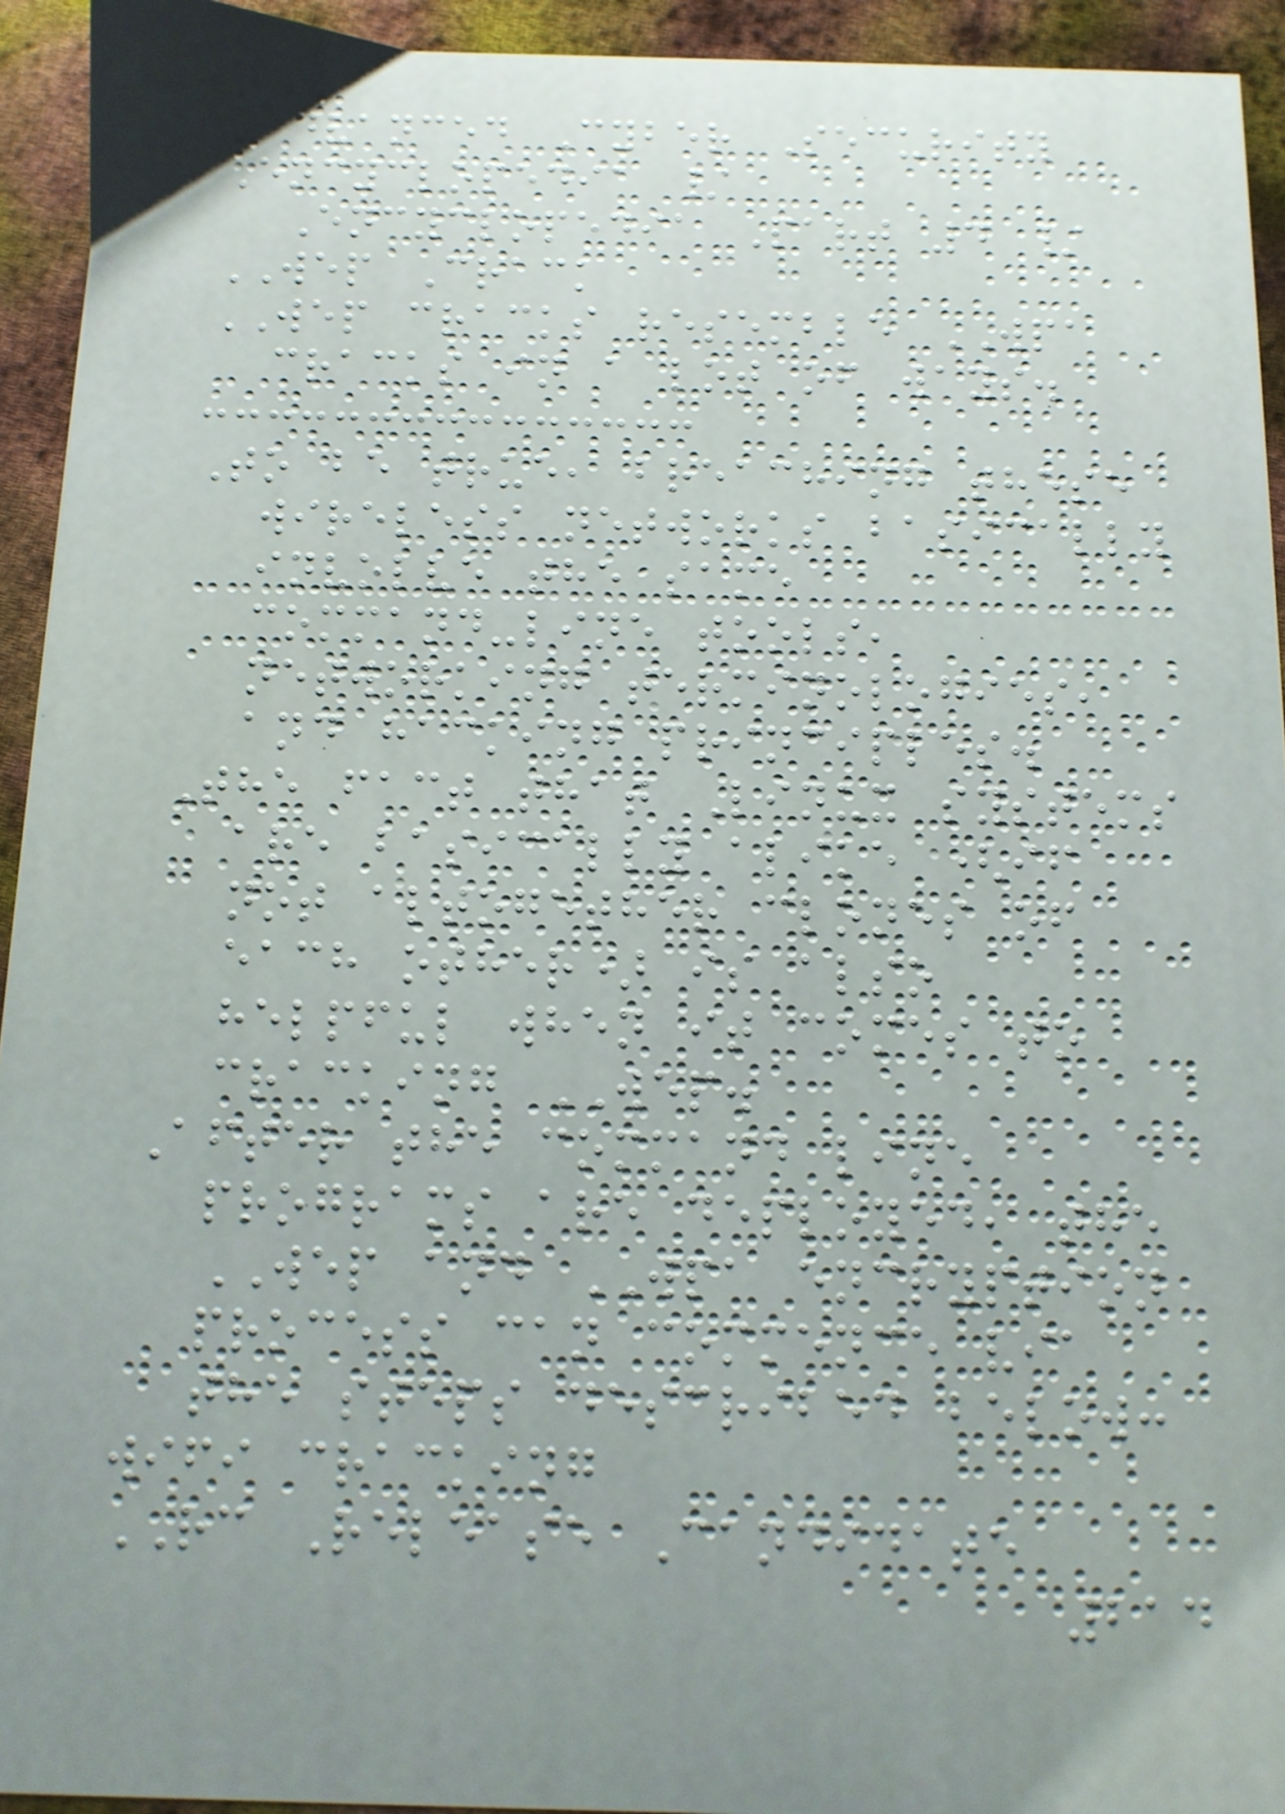Advanced Cyber Security
Encyclopedia /
Encyclopedia Part 4 /
WEP Crack
WEP cracks resemble WPA
cracks in a lot of ways.
To be true, breaching these
wireless networks basically
involve the same
command-line tools,
networking terminologies,
and hacking principles.
The fact that Linux systems
are basically alike (if
not altogether clones of
each other) is also
helpful when it comes to
cracking WEP.
After the command line
programs are deployed, the
WEP and WPA encryption
process can commence via
the steps described below:
wifi cracking
RC Release Candidate
214
